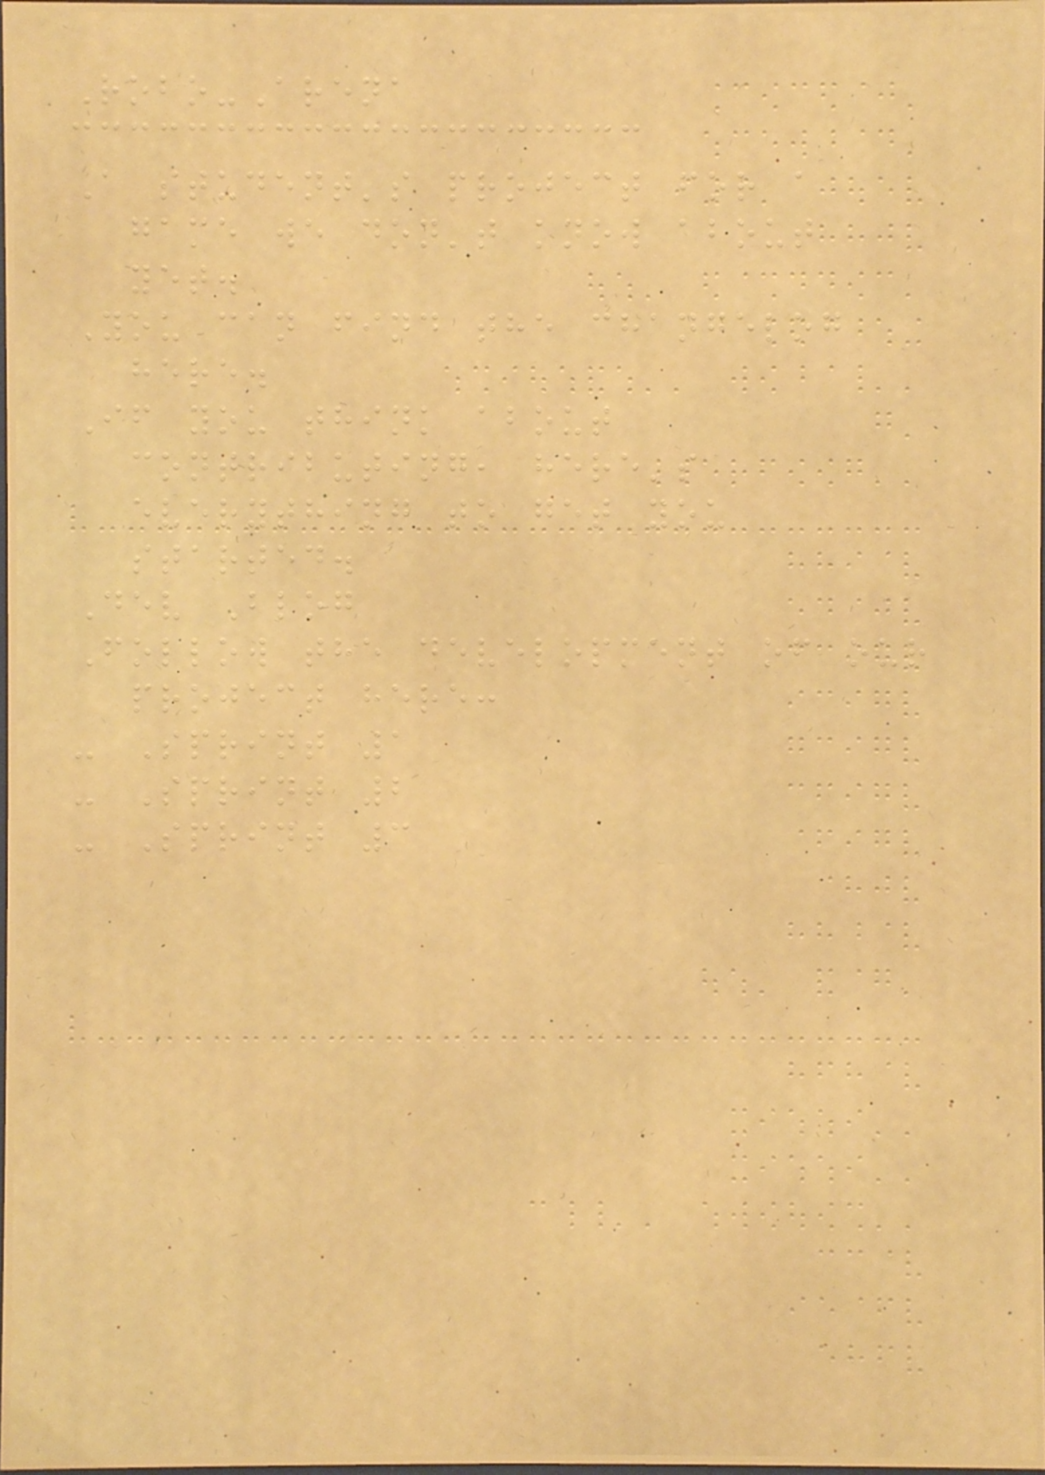Robo-Arena
A student's project for a
game we don't know about
yet.
You can find the changelog
here.
If you think about
contributing, here's
everything to get you
started.
Dev Blog
Follow the development of our
project here:
- Sprint 1
- Sprint 2
- Sprint 3
